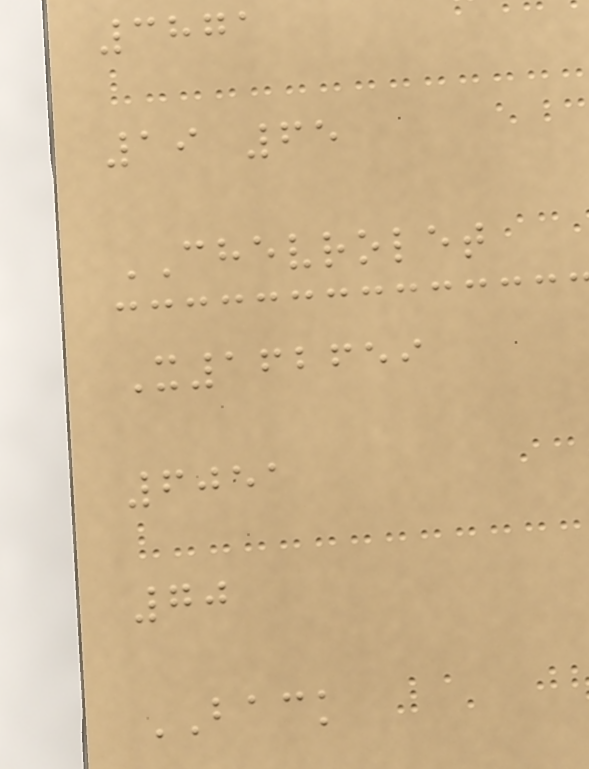3871
19 65
CHEVROLET
X162659
6051
70
BACK
